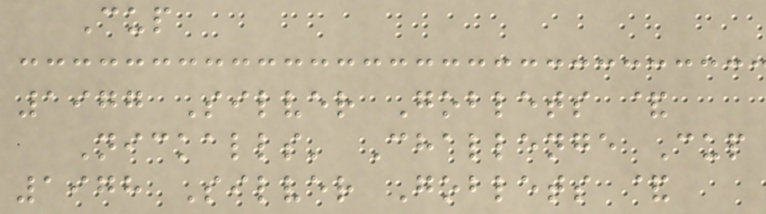Cup
1977 Silver Goblets &
Nickalls' Challenge Cup
1978 Silver Goblets &
